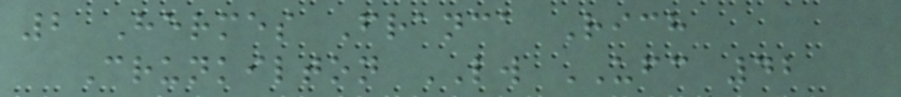2 Hermes Franca Rich
Crunkilton LW UFC 42
